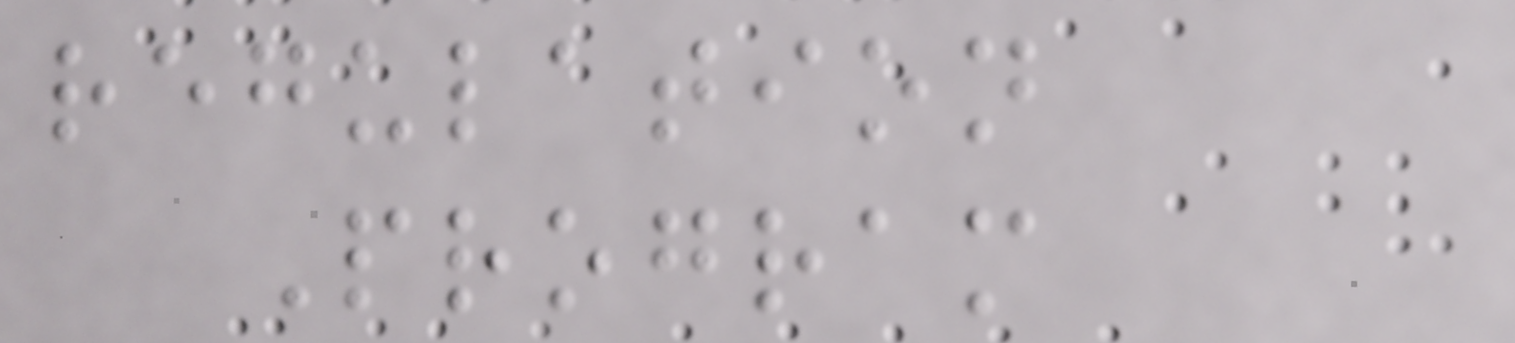regulation
Program
